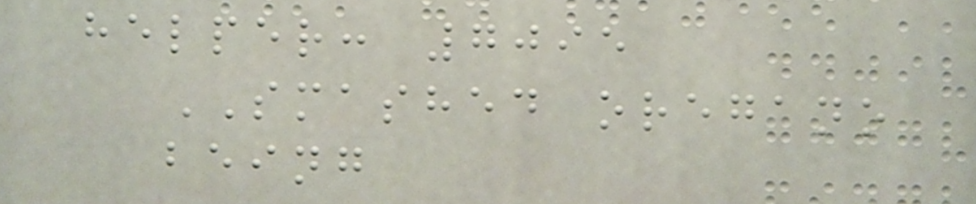helper: 7095
SMASHED oregano
being
